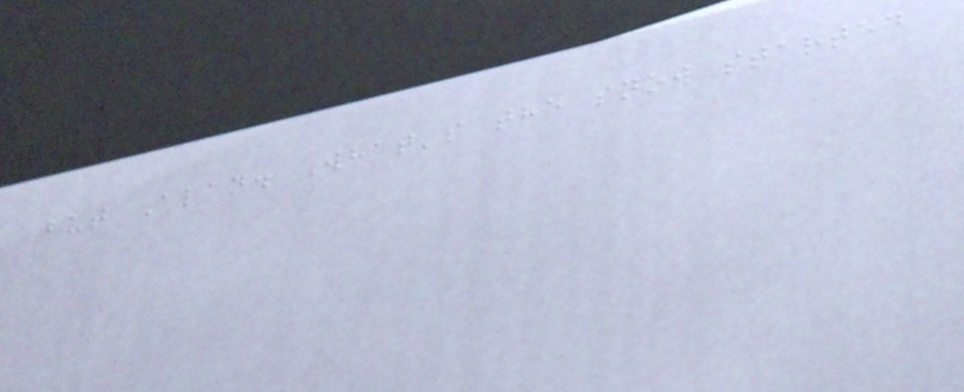but Alan. What's the snow started
